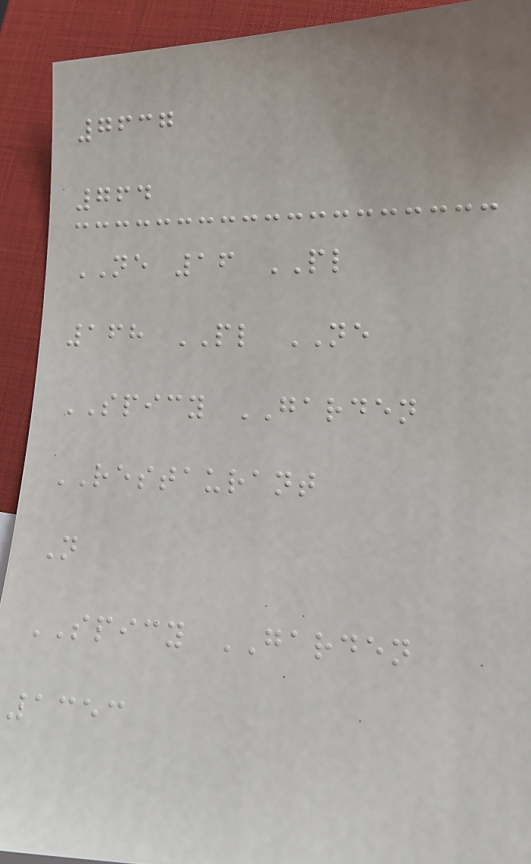7637
764
NE 16 PL
168 PL NE
SPICY GARDEN
RESTAURANT
N
SPICY GARDEN
1353
